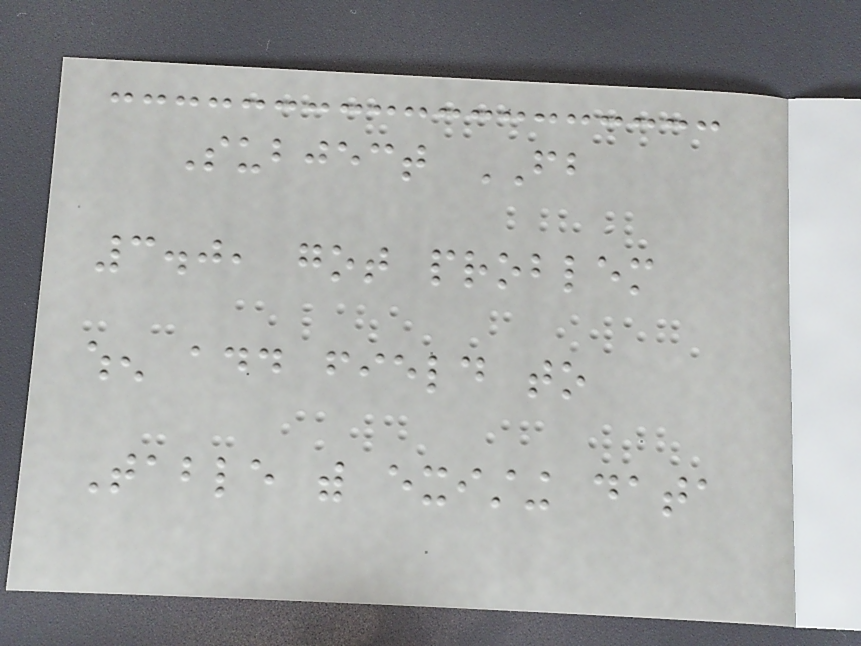Subject FB
3.0, got problem
when add field to
Table with existing data
